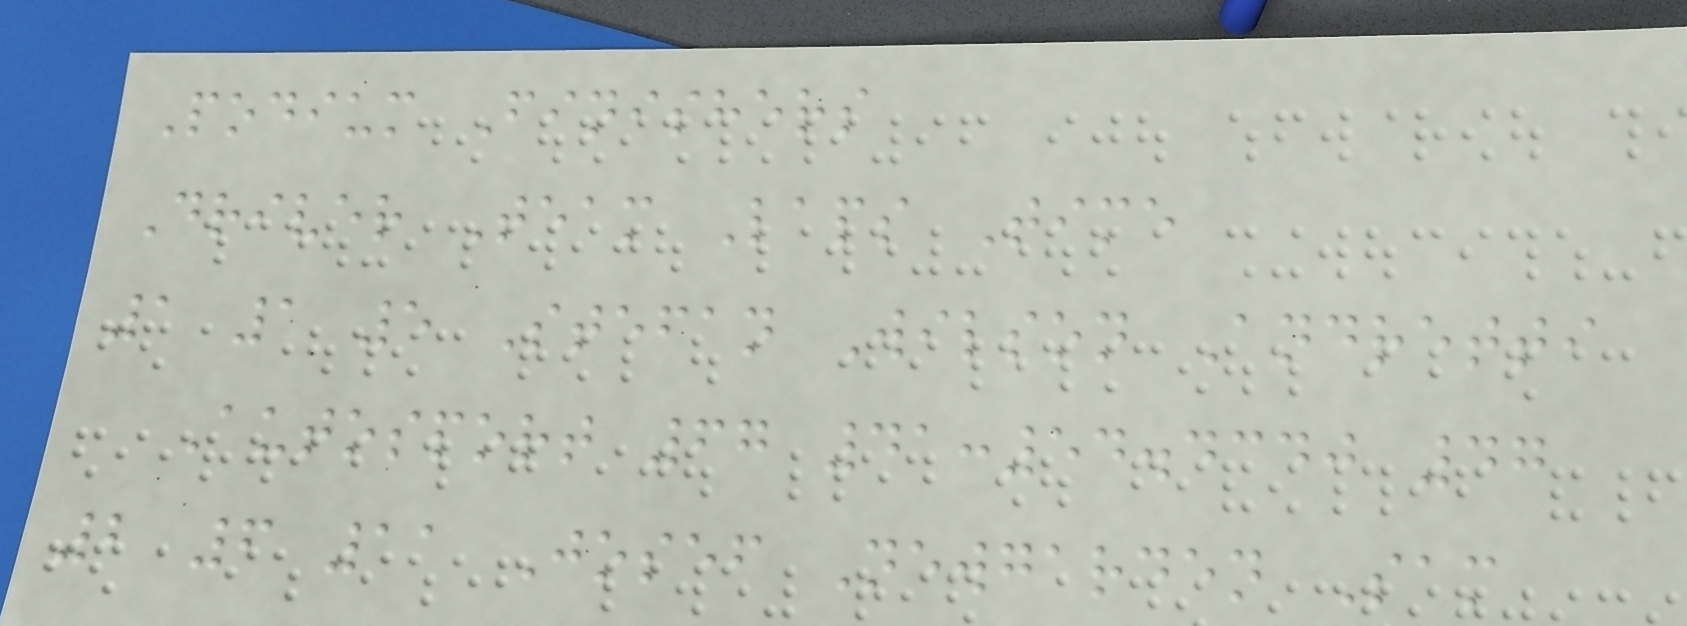Podium Finishers
Driver Team Laps Time
1 1 5 Stefan Wilson Andretti
Autosport 67 41:54.4340 47
2 6 11 Josef Newgarden Sam
